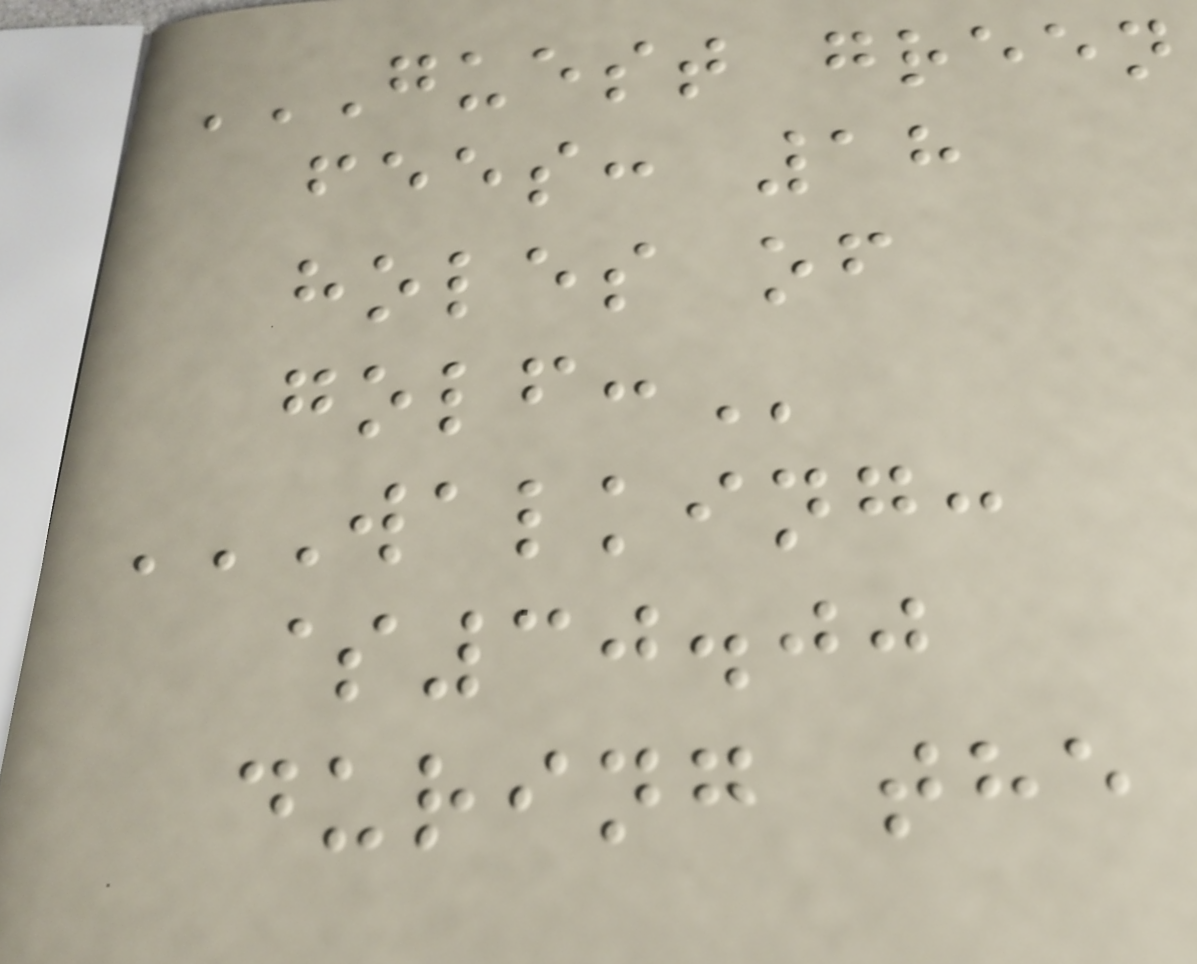GUEST GREEN
FEES: 18
HOLES OF
GOLF:
WALKING:
$30.00
DURING THE
